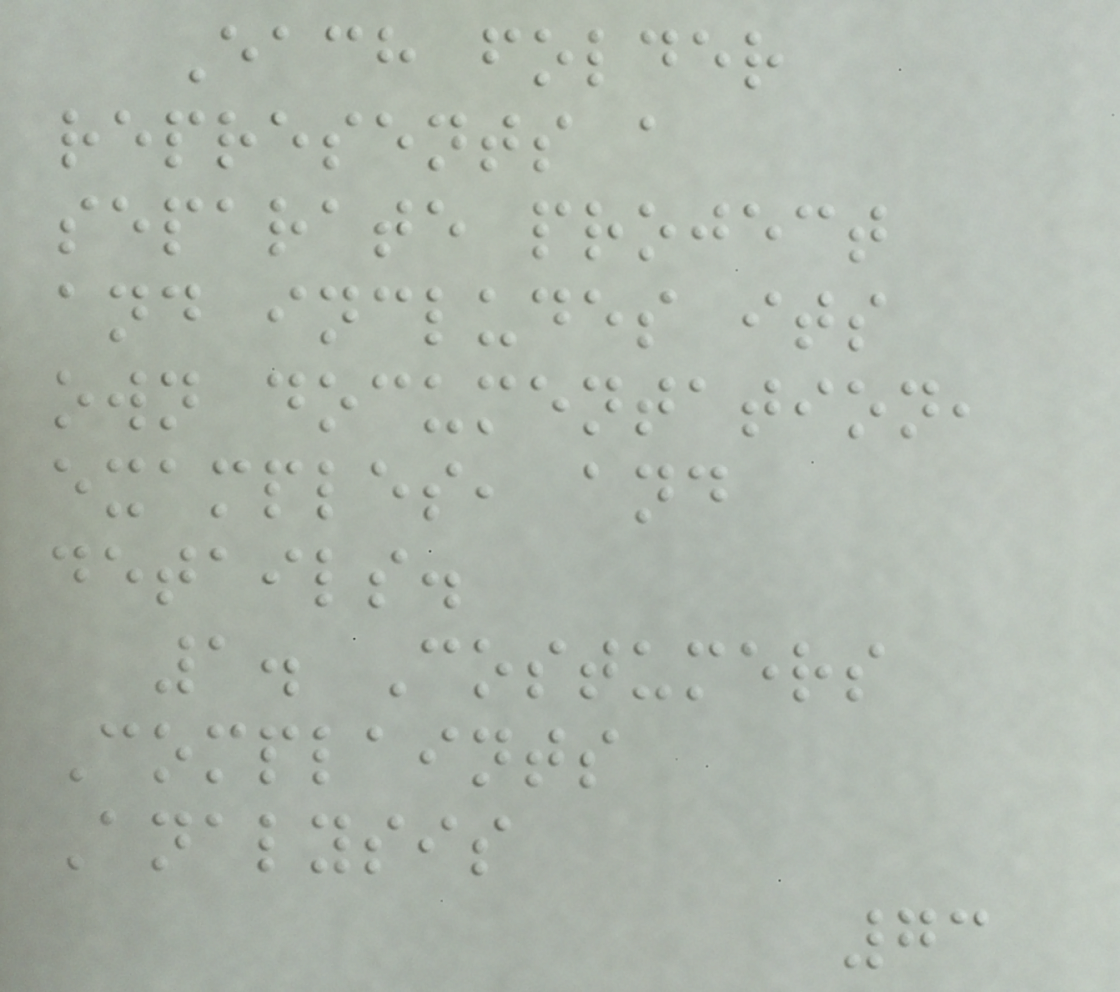Each folder
represents a
separate project
and includes its
own documentation,
examples, and
details.
1. Costumers
Complaints
Analysis
73
